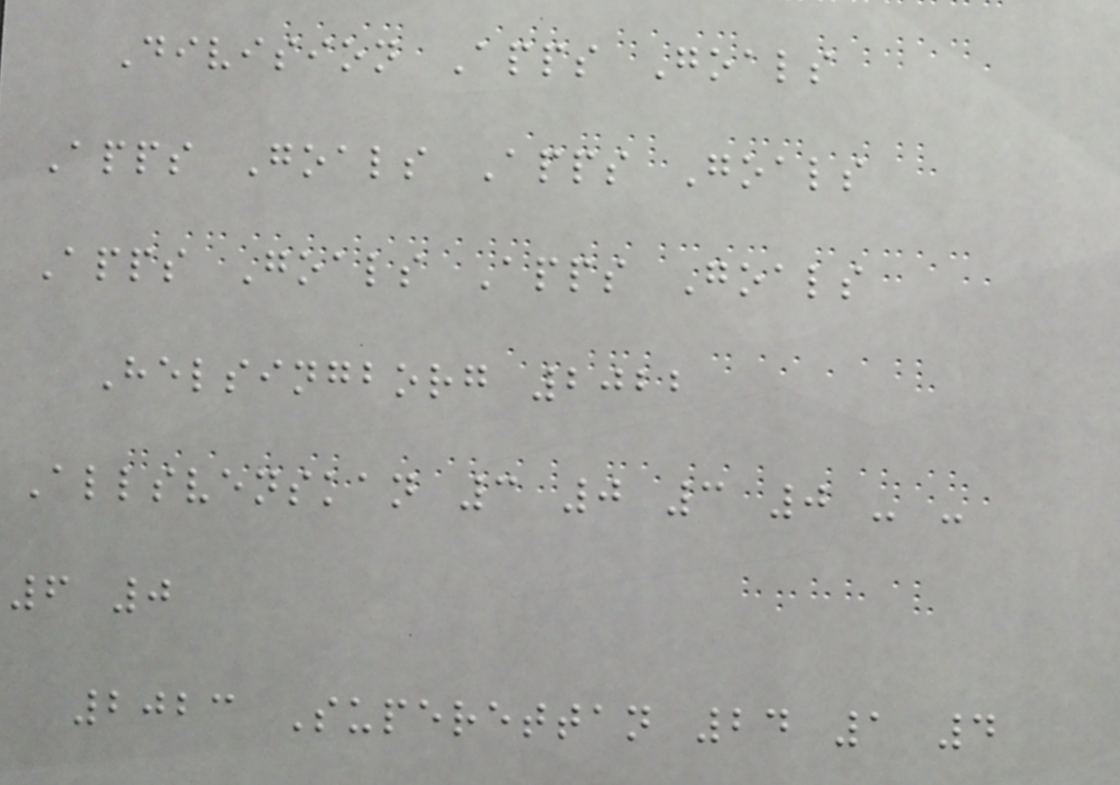Division Apps Goals
Apps Goals Apps Goals
Apps Goals Apps Goals
Helsingborg 2022
Allsvenskan 3 0 3 0 - -
6 0
2023 Superettan 24 1 4
